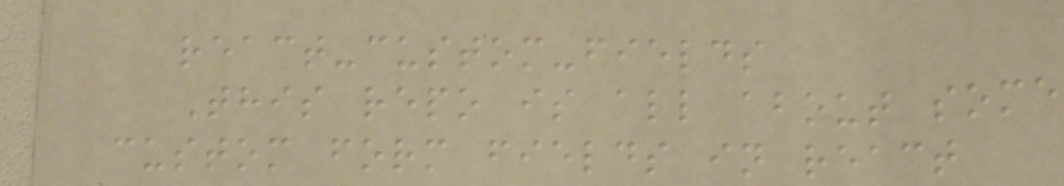react-custom-fields
This repo is all about some
custom form fields in react
